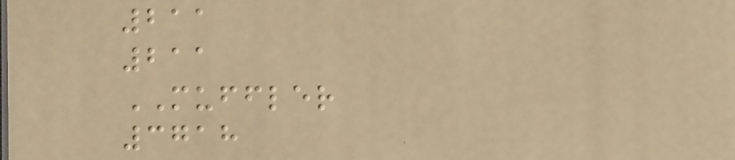211
211
MUFFLER
3718
